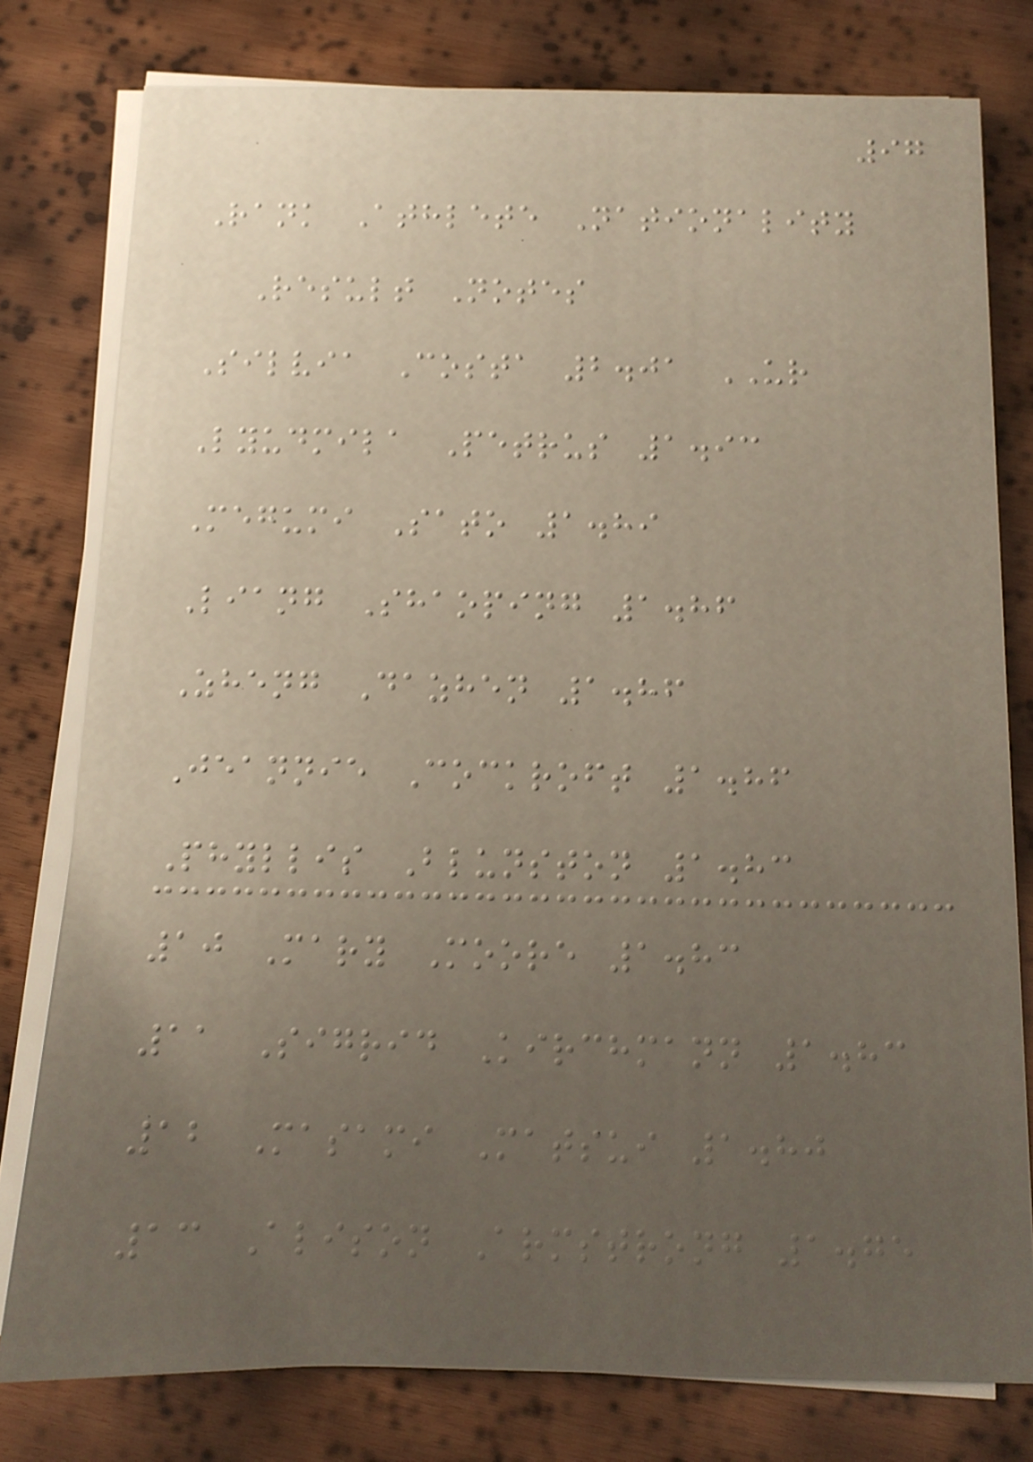97
Rank Athlete Nationality
Result Notes
Silvia Costa 2.01 UR
Lyudmila Petrus 1.93
Megumi Sato 1.89
Liang Shaoping 1.86
Zheng Dazhen 1.86
Jeannie Cockroft 1.86
Phyllis Blunston 1.83
10 Mary Moore 1.83
11 Sigrid Kirchmann 1.83
12 Masami Matsui 1.80
13 Alison Armstrong 1.75
